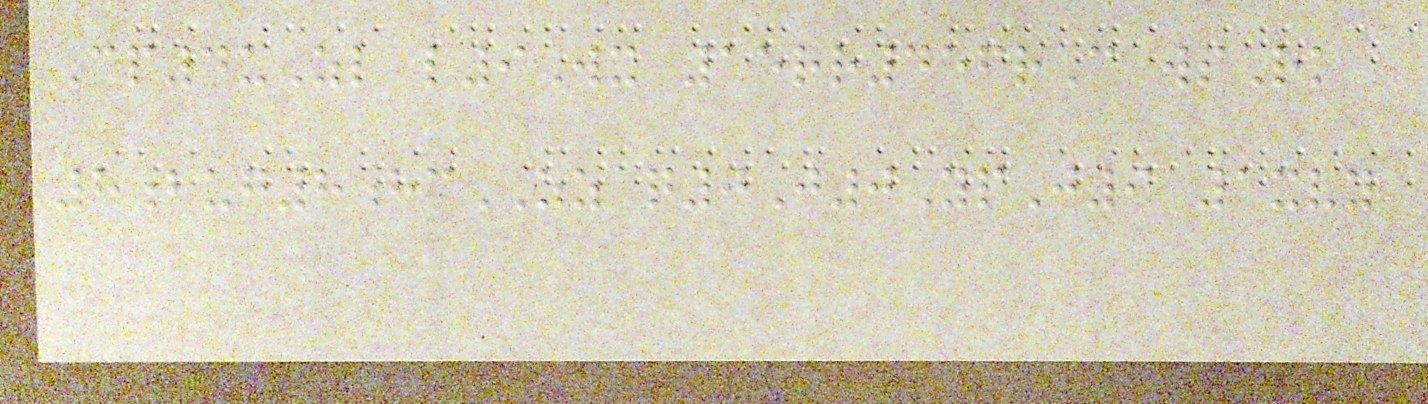Cp4uZl l9Wx 15rr456rC wsRk
8bug8hcZZ q0J0YpJ9 1xvy
